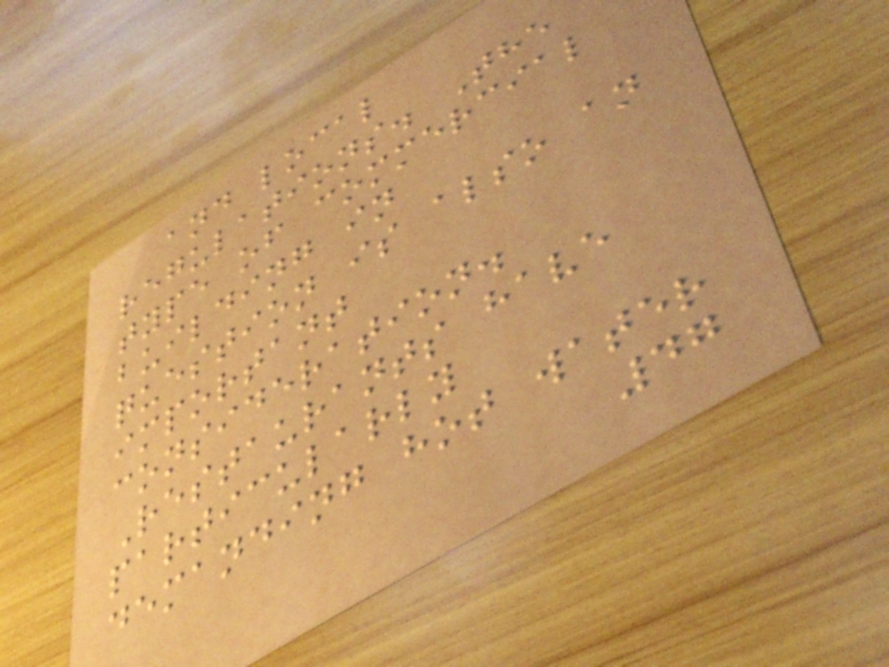and local
regulations. The
type of commercial
building in
question is also an
important
consideration.
Restaurants have
particularly
demanding hot water
47
